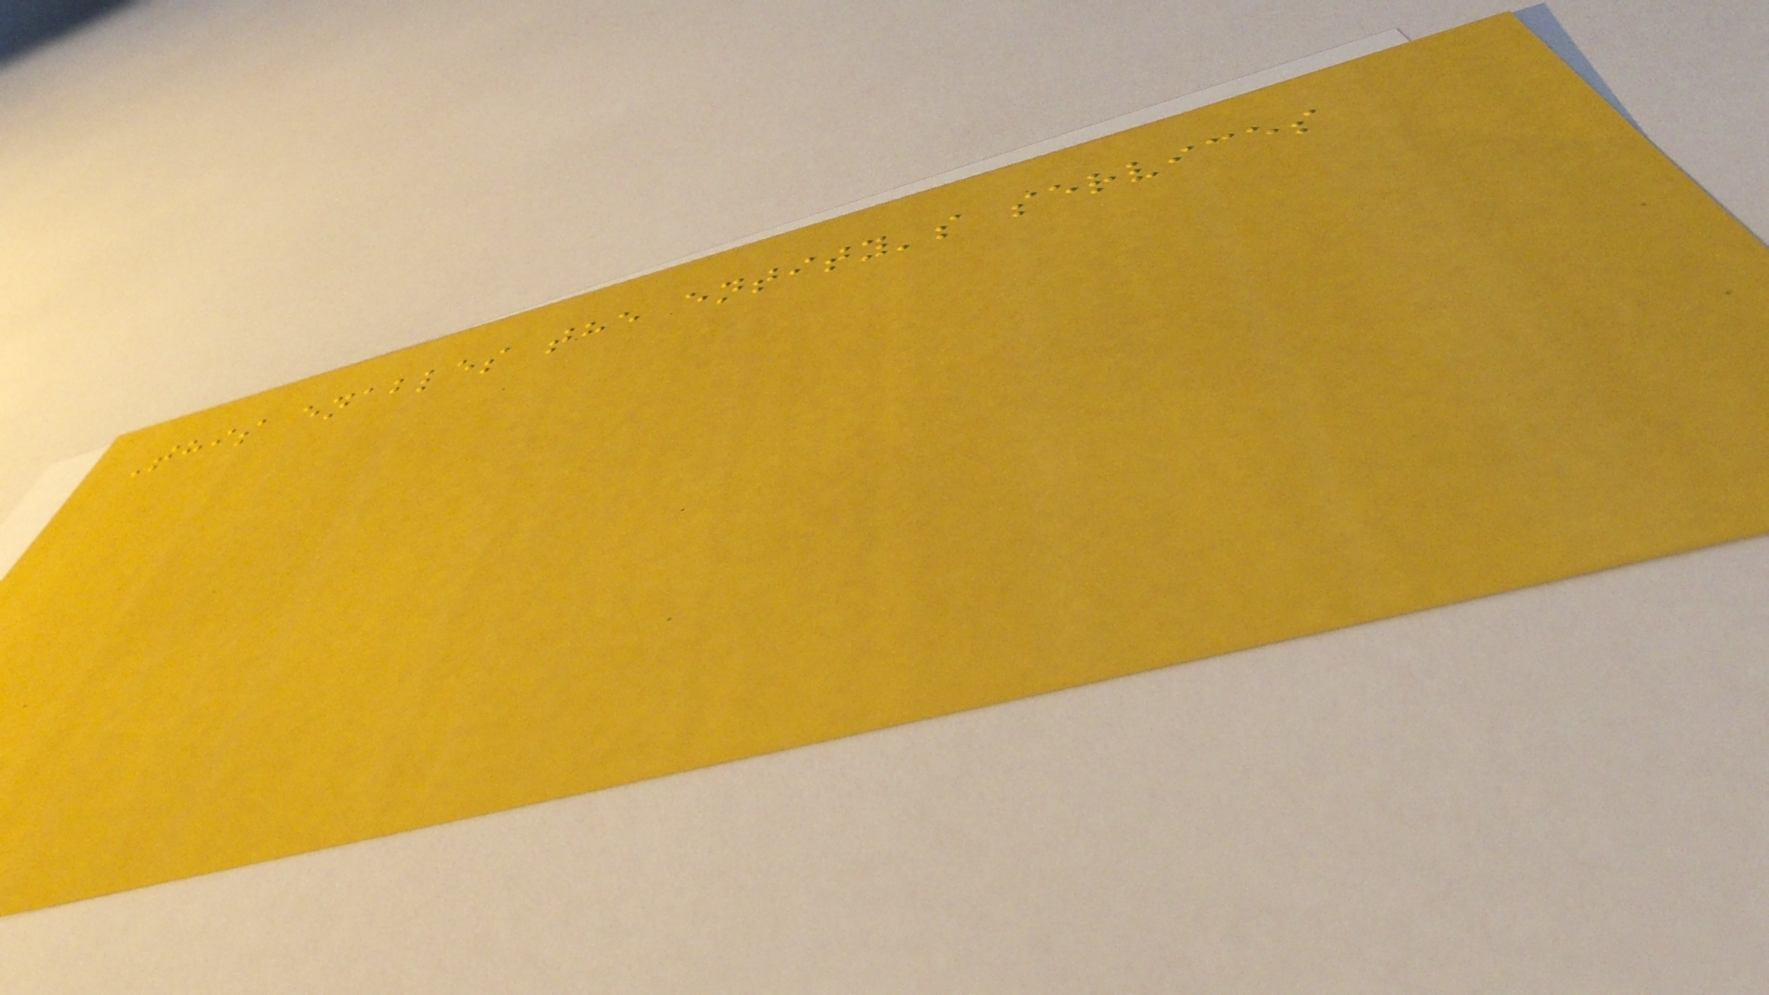This enables the entity's services
